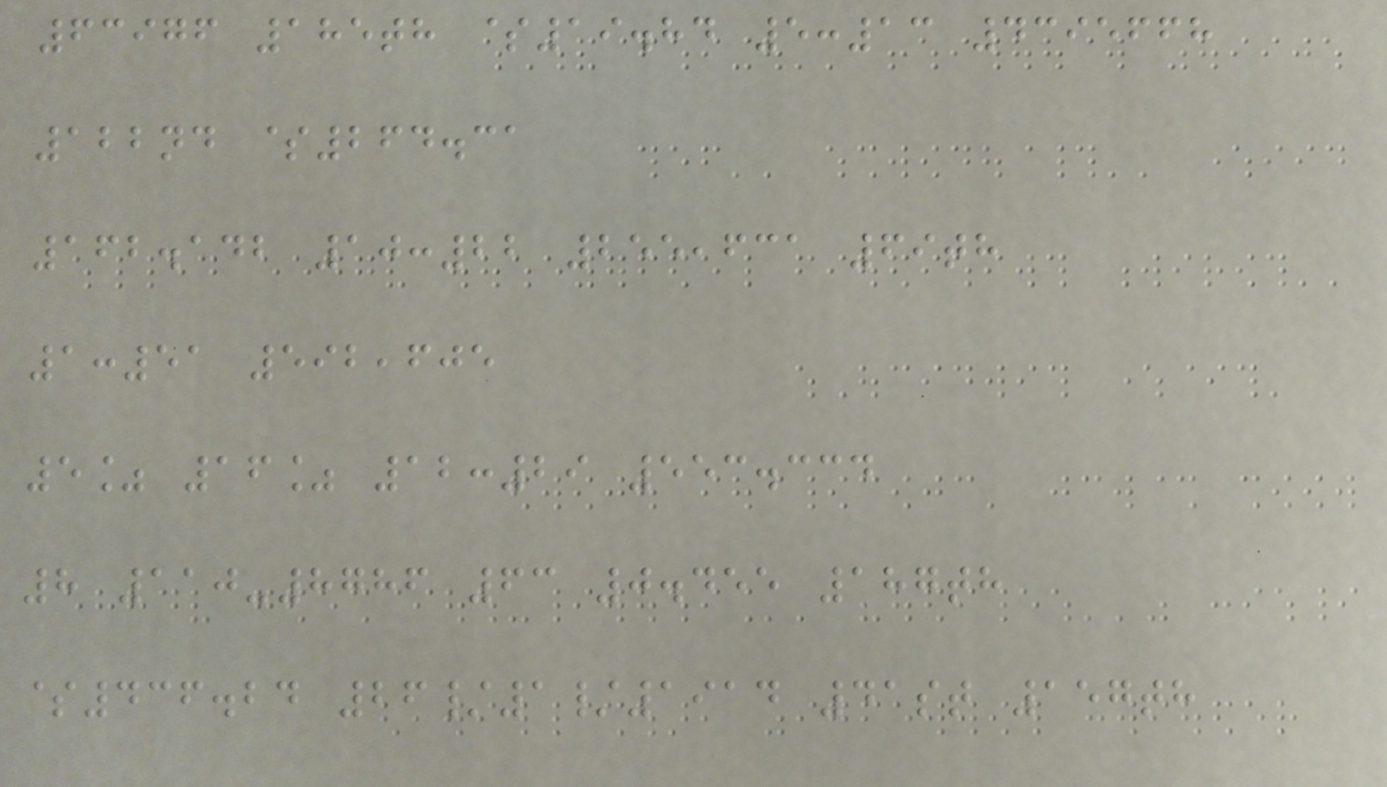63976 185th $19.84 5:13 4395668
122nd $264.31
162.142 10:22 255,631 69th
1:51 592,605
5% 16% 12:29 553.334
8 110-8786 63 0.455 187th
$436.24 26/1/1914 41st 157th
